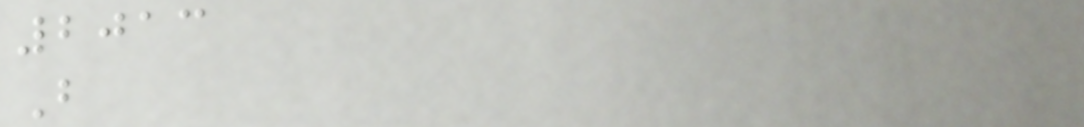2013
B
